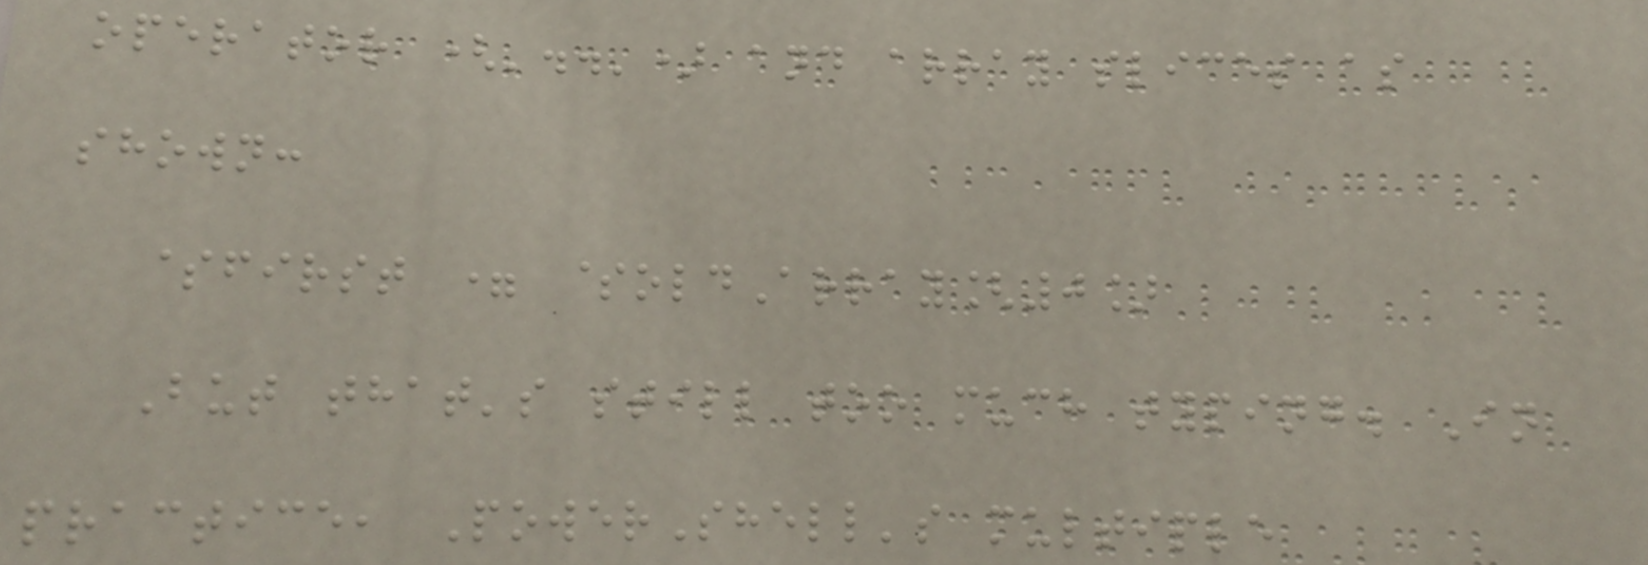operator ('..') and array slices as
shown:
$first = $oldArray[0]
But that's still too much typing. In
practice, PowerShell's multiple
